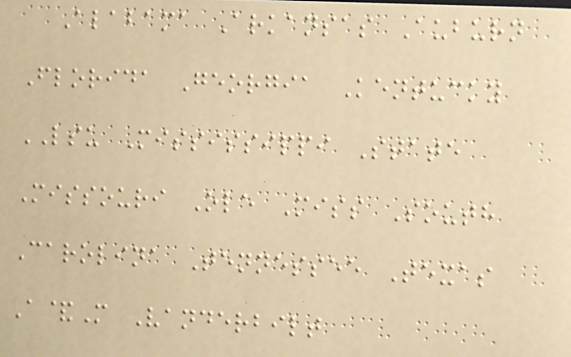Alabama Arkansas Auburn
Florida Georgia Kentucky
LSU Mississippi State
Missouri Ole Miss South
Carolina Tennessee Texas
A&M Vanderbilt
